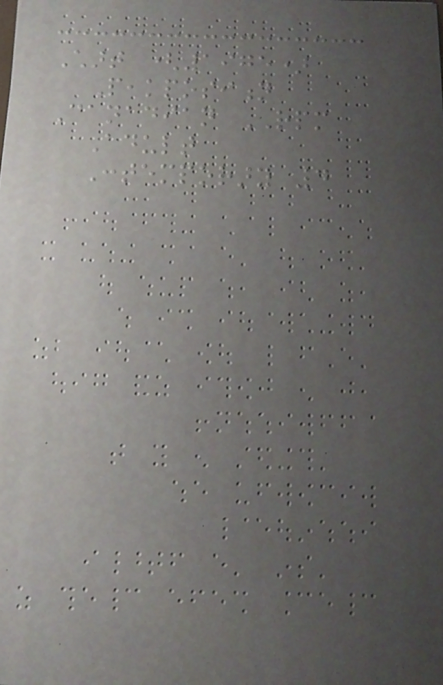Chart (1975)
Peakposition
Canadian RPM
Adult
Contemporary 4
